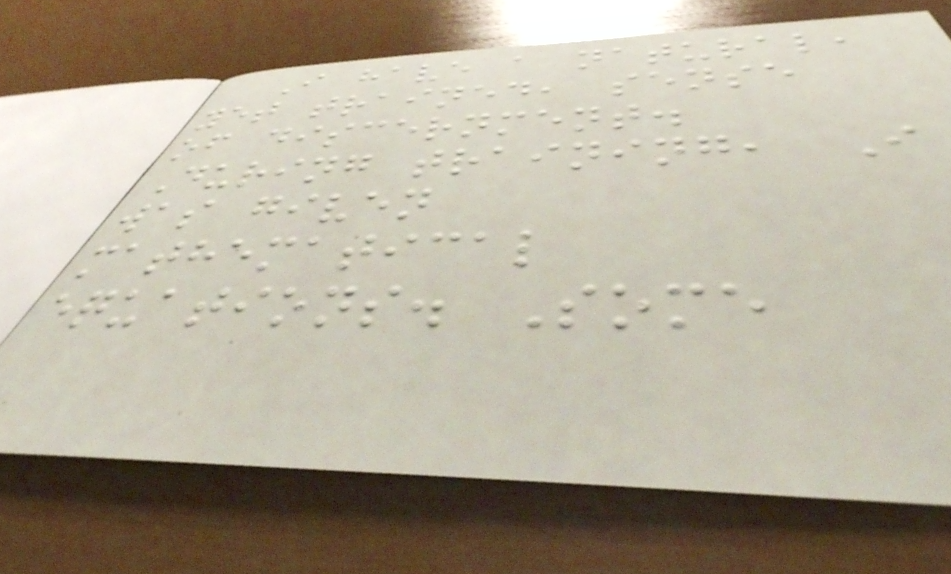I have a natural,
yet trained, sense
of discernment.
During training, I
was given
mathematical
equations. Some
